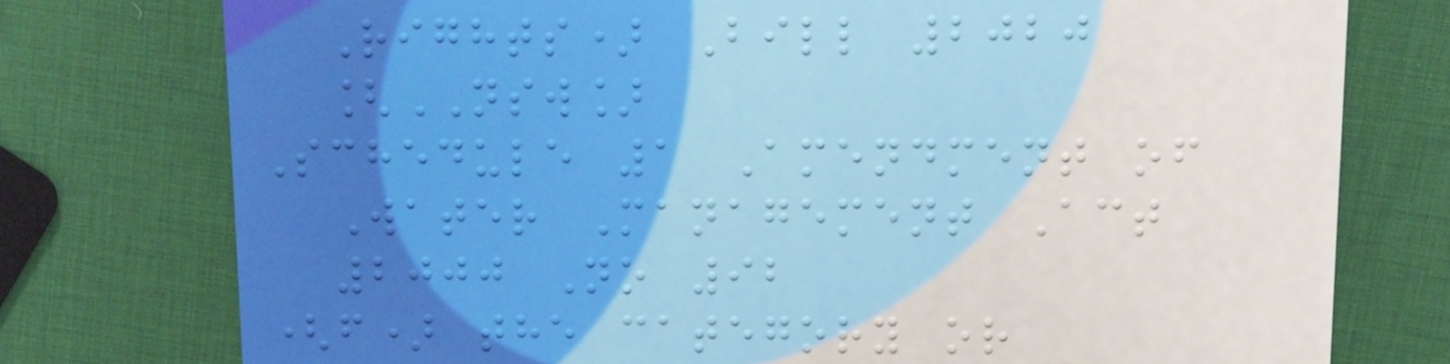Rights) Bill 2020
[NSW]
Schedule 1 Amendment of
Water Management Act
2000 No 92
(f) the category or
